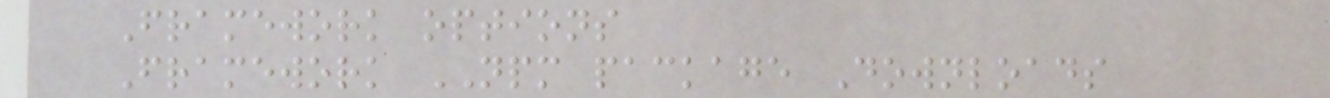Framework options
Framework NPM package Downloads
